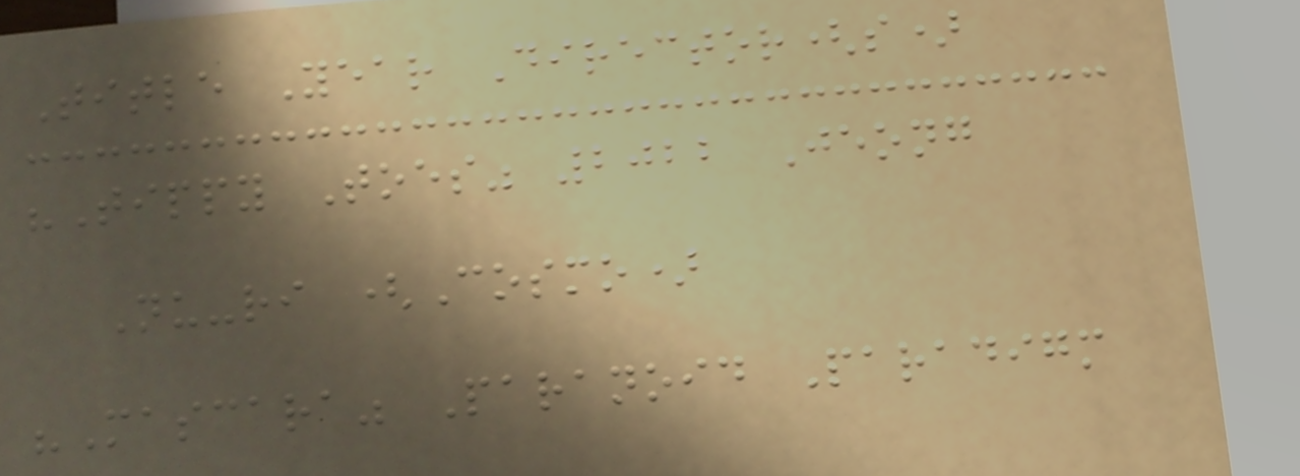Title Year Director(s)
"Tippy Toes" 2022 Jeong
Nu-ri (Cosmo)
"Mascara" Paranoid Paradigm
